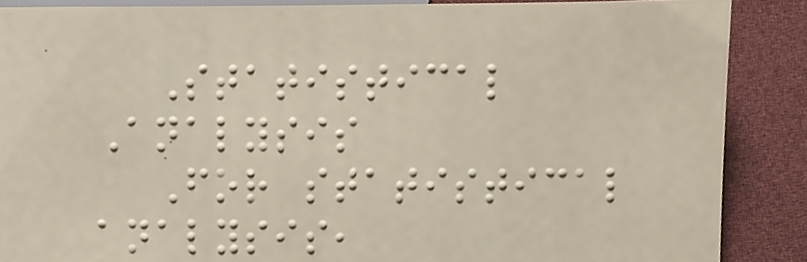Statistical
Analysis
For statistical
analysis,
